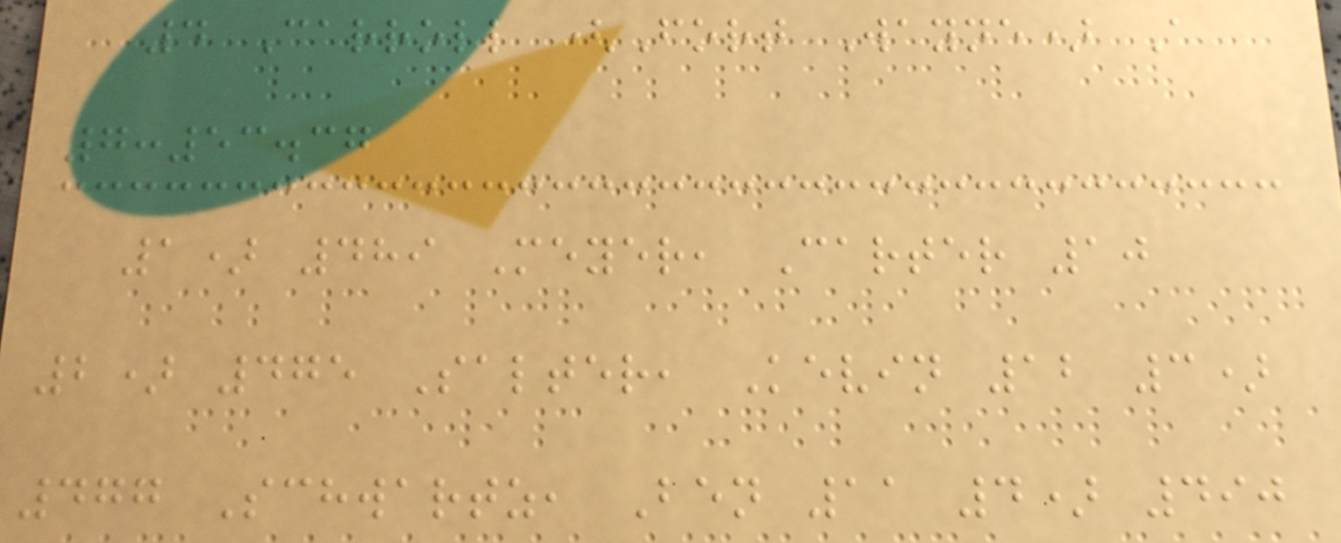4 Carroll (Fort Wayne) A
7:53.37
1) 489 Meyer, Carter 10
2) 475 Salter, Kevin 12 3)
477 Schwartz, Ben 11 4) 490
